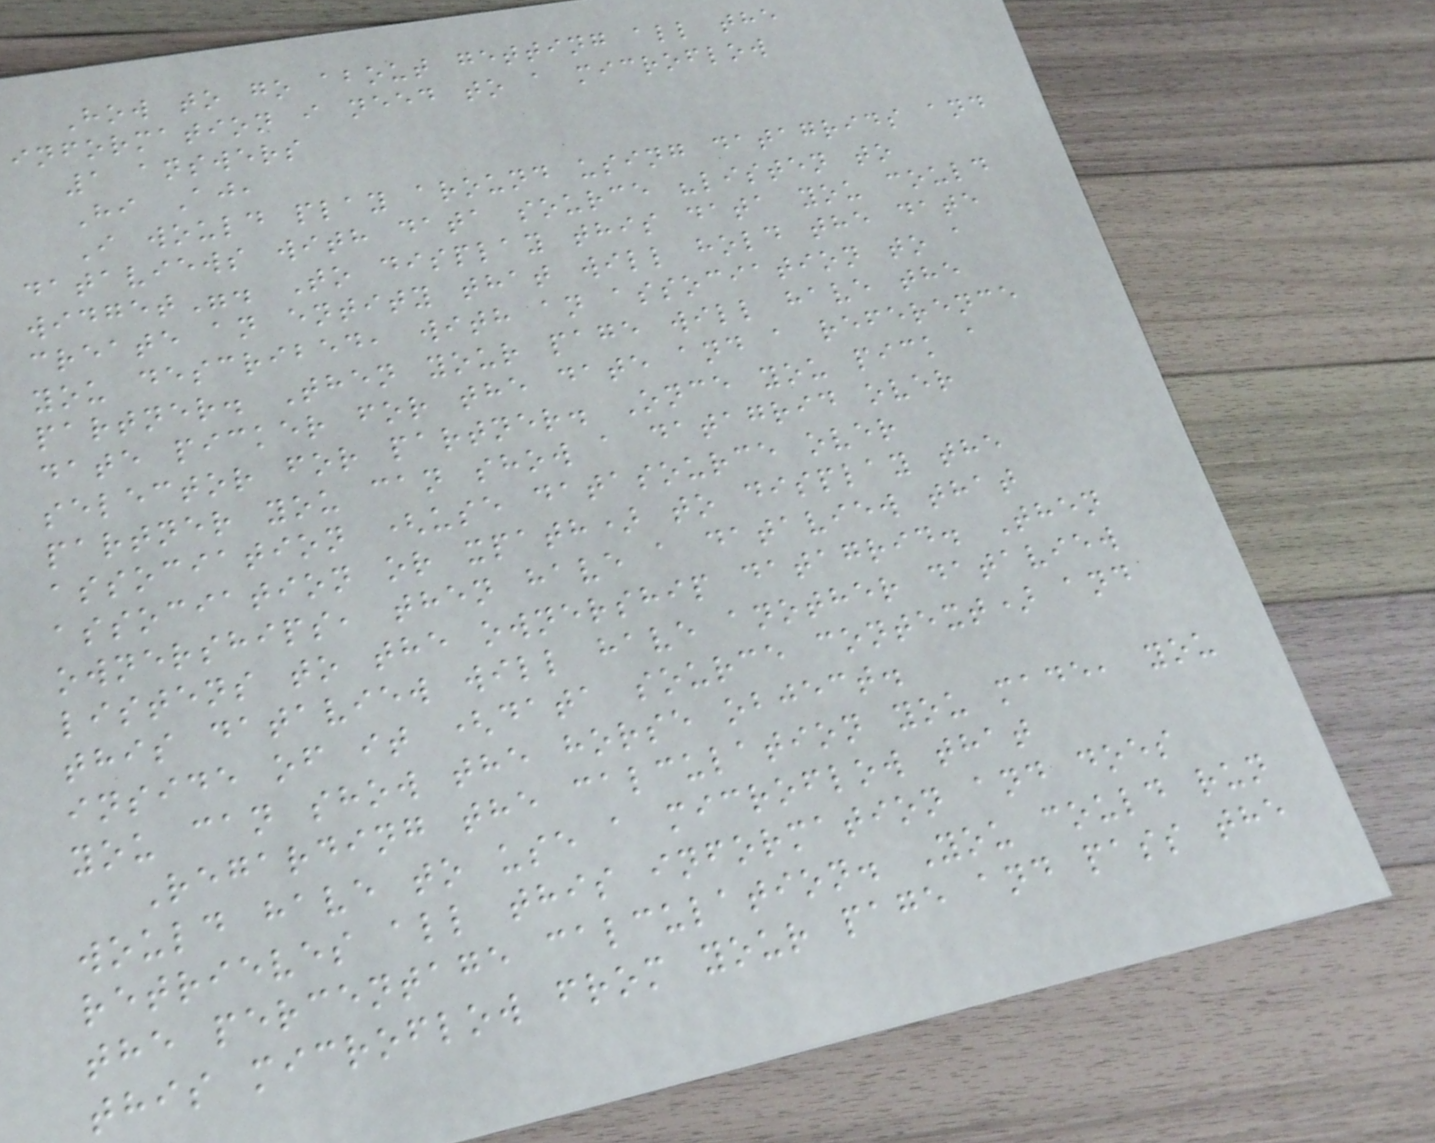How to go about getting all the
information i need to a microflow
1 answers
Hi Aj,
I would play around using datagrids and
dataviews with data source "listen to
widget". To display this data you could
create an entity that will hold the date
you described, with an association to a
partner. Then your page will have the
date picker for the date and a reference
selector for partner. Once you pick a
partner you can show a datagrid over
association (use datasource over
association or xpath) to display the
ownerships, then have a dataview that
listens to the ownership datagrid. Then
this dataview will have another dataview
inside of it (data source context) and
you can show the horse object.
Regarding the calculation you made, you
would have to use a microflow that
retrieves all this information and does
the percentage calculation. You could run
this microflow from your page and pass the
